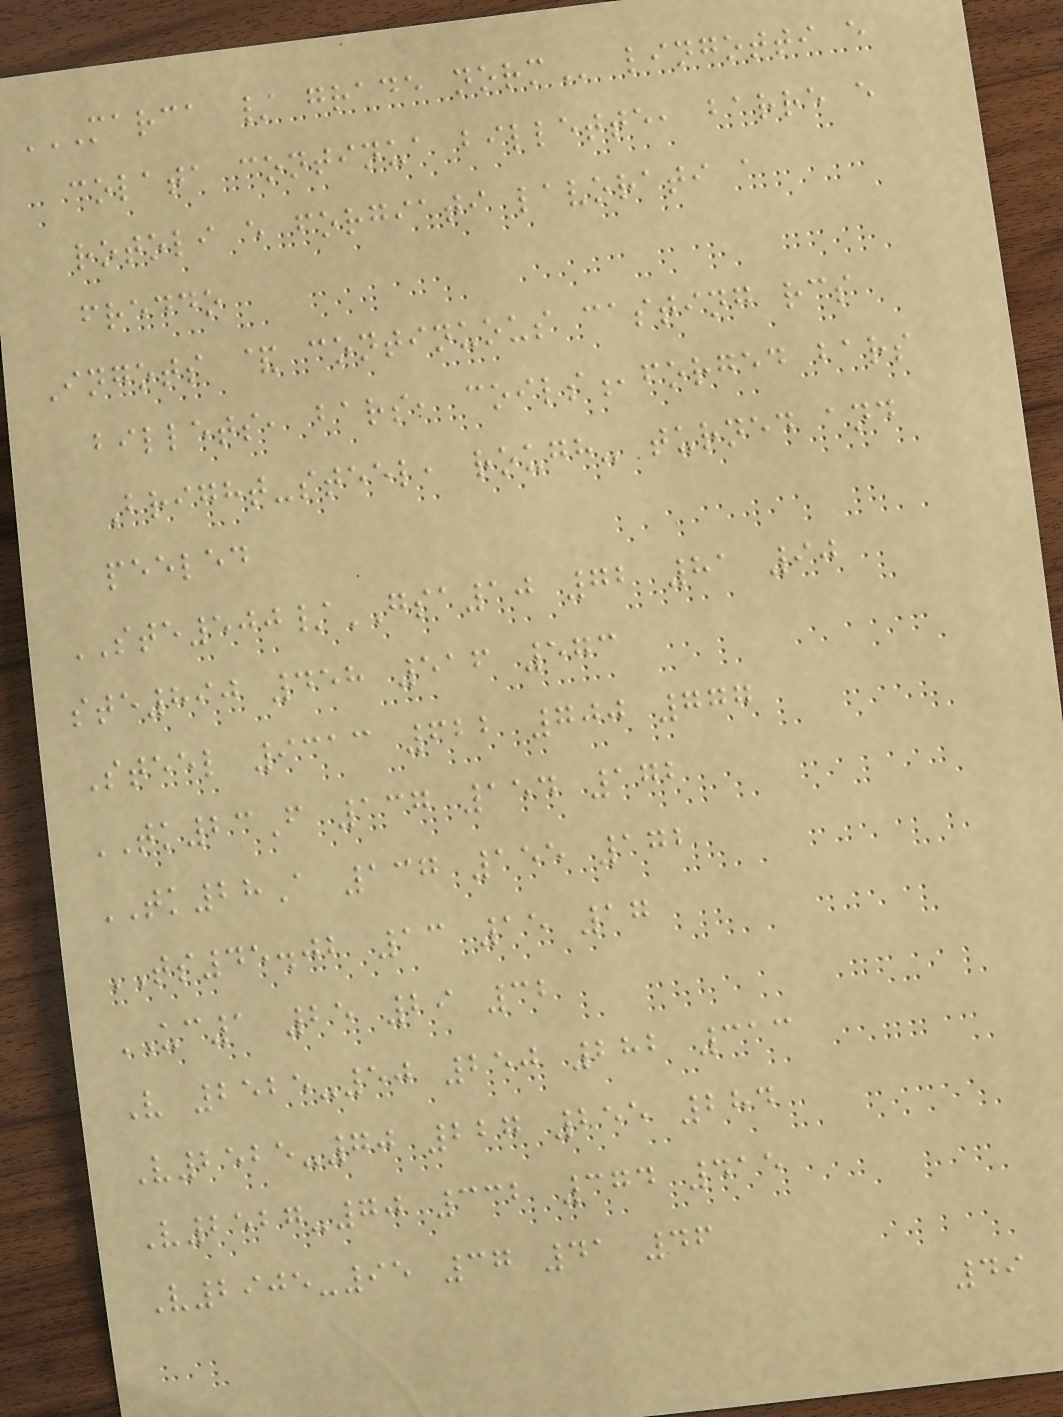MARCA / GRADE NORM lingotti e
colata continua billette, barre e
rotoli e forgiati lavorati a
freddo
Ingots & continuous casting rcs
billets, bars, coils,forged bars
Bright-steel, rough- turned and
peeled
STE500/GSA10 72 81 90
ste890 458 516 573
Steel 9313 622 700 777
TK23F 137 154 172
TK28A 137 155 172
TS45.02 13 15 17
UC1 25 29 32
V 2525-50 250 282 313
V2525-70 227 255 284
V2527-70 332 374 415
V2905-95 37 41 46
49
